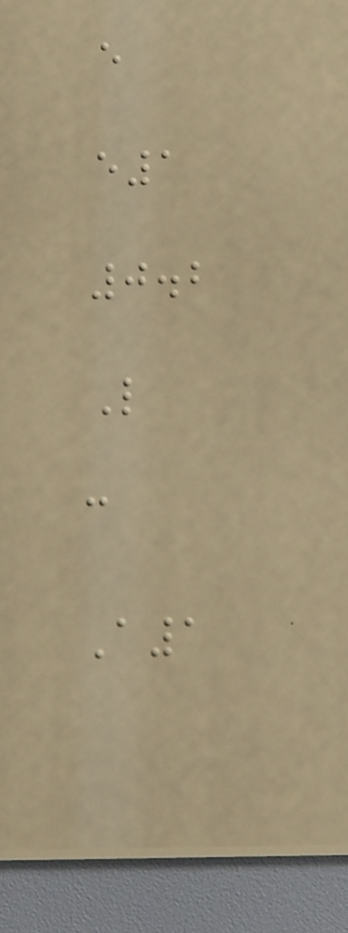e
e1
0.2
L
c
A1
